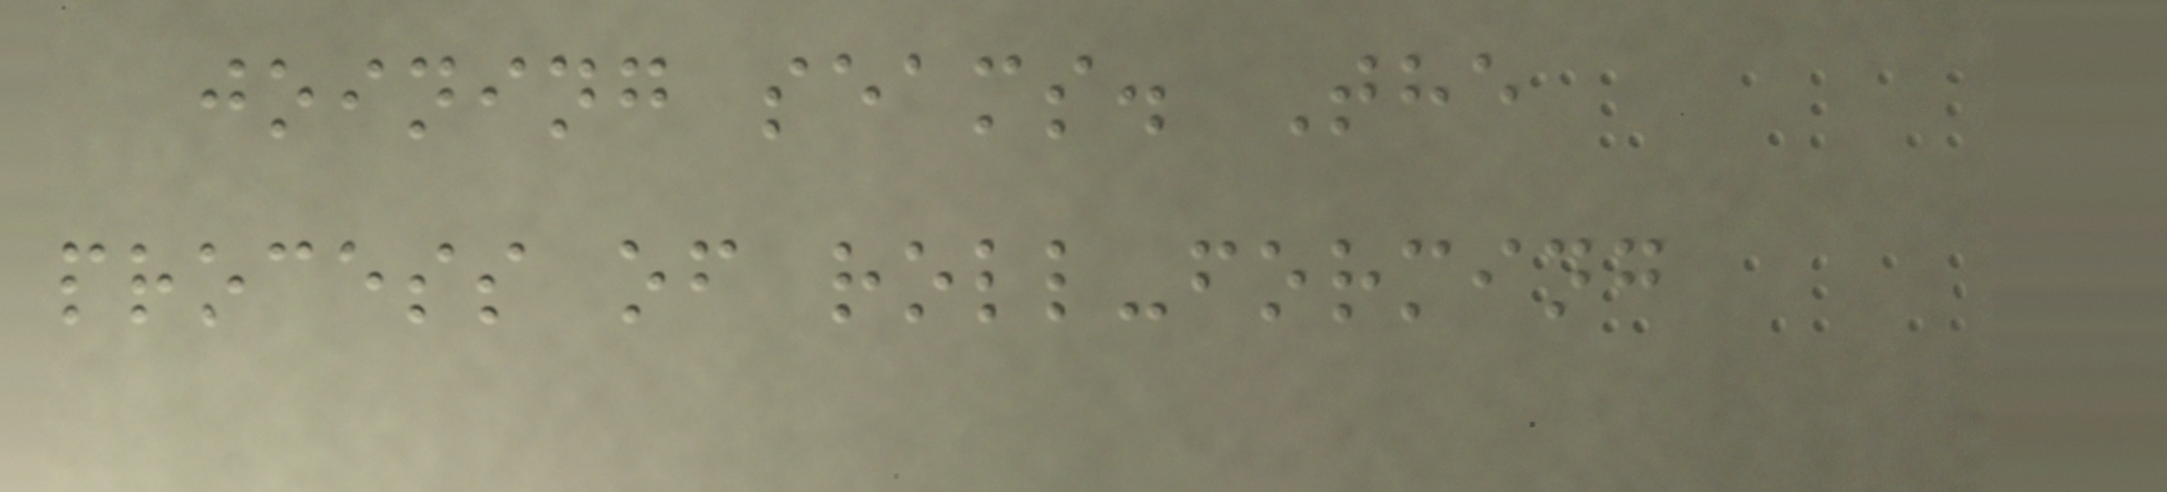joining seams. The
process of roll-forming
